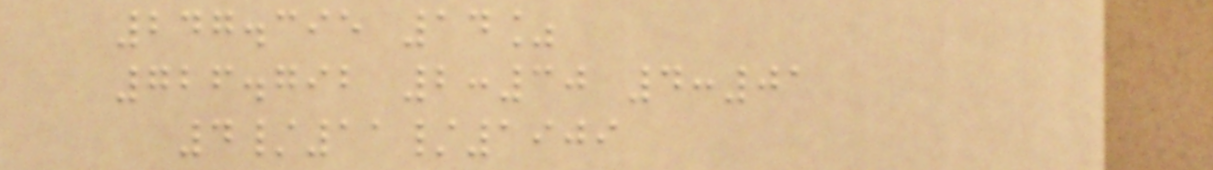247.395 14%
726.792 2:30 4:01
4/11/1909
